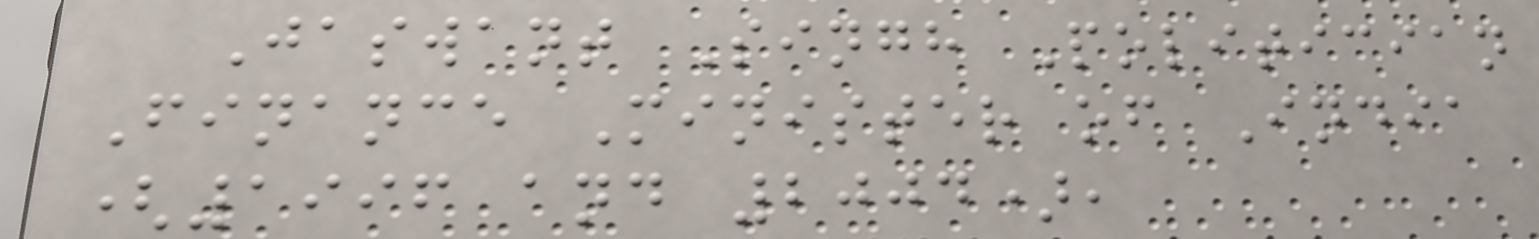Jaswant Singh Politician
Finance Minister of India
(1996 and 2004),
